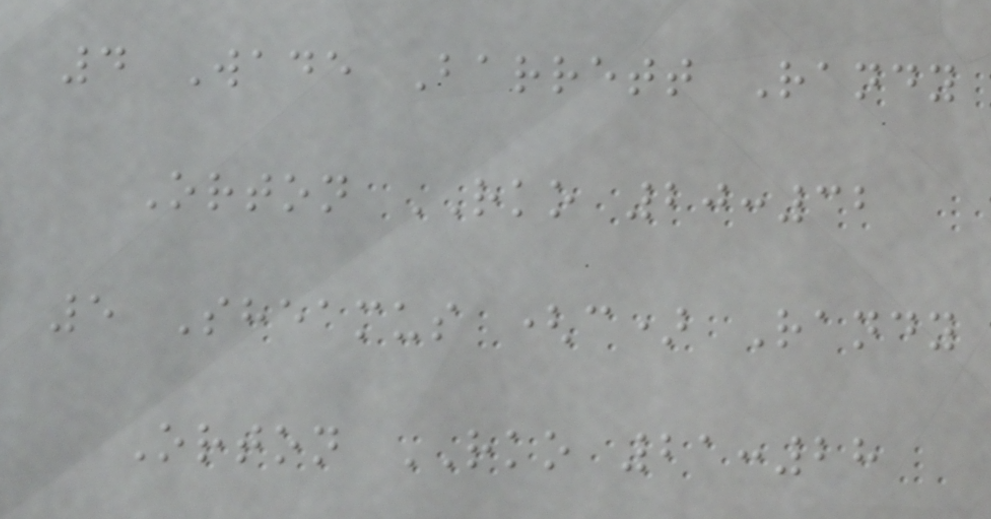4 Wade Barrett Randy
Orton RKO 20:32
5 Sheamus (c) Randy
Orton RKO 21:28
